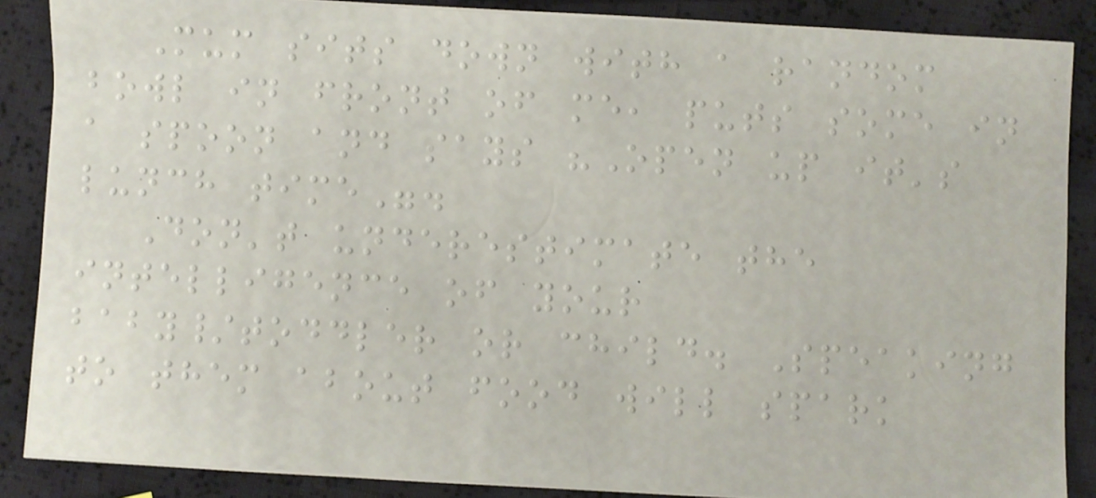Mum sits down with a random
bowl in front of me, puts some in
a spoon and says "Open up it's
lunch time".
Don't underestimate the
intelligence of your
baby/toddler or child. Speaking
to them about food will spark
